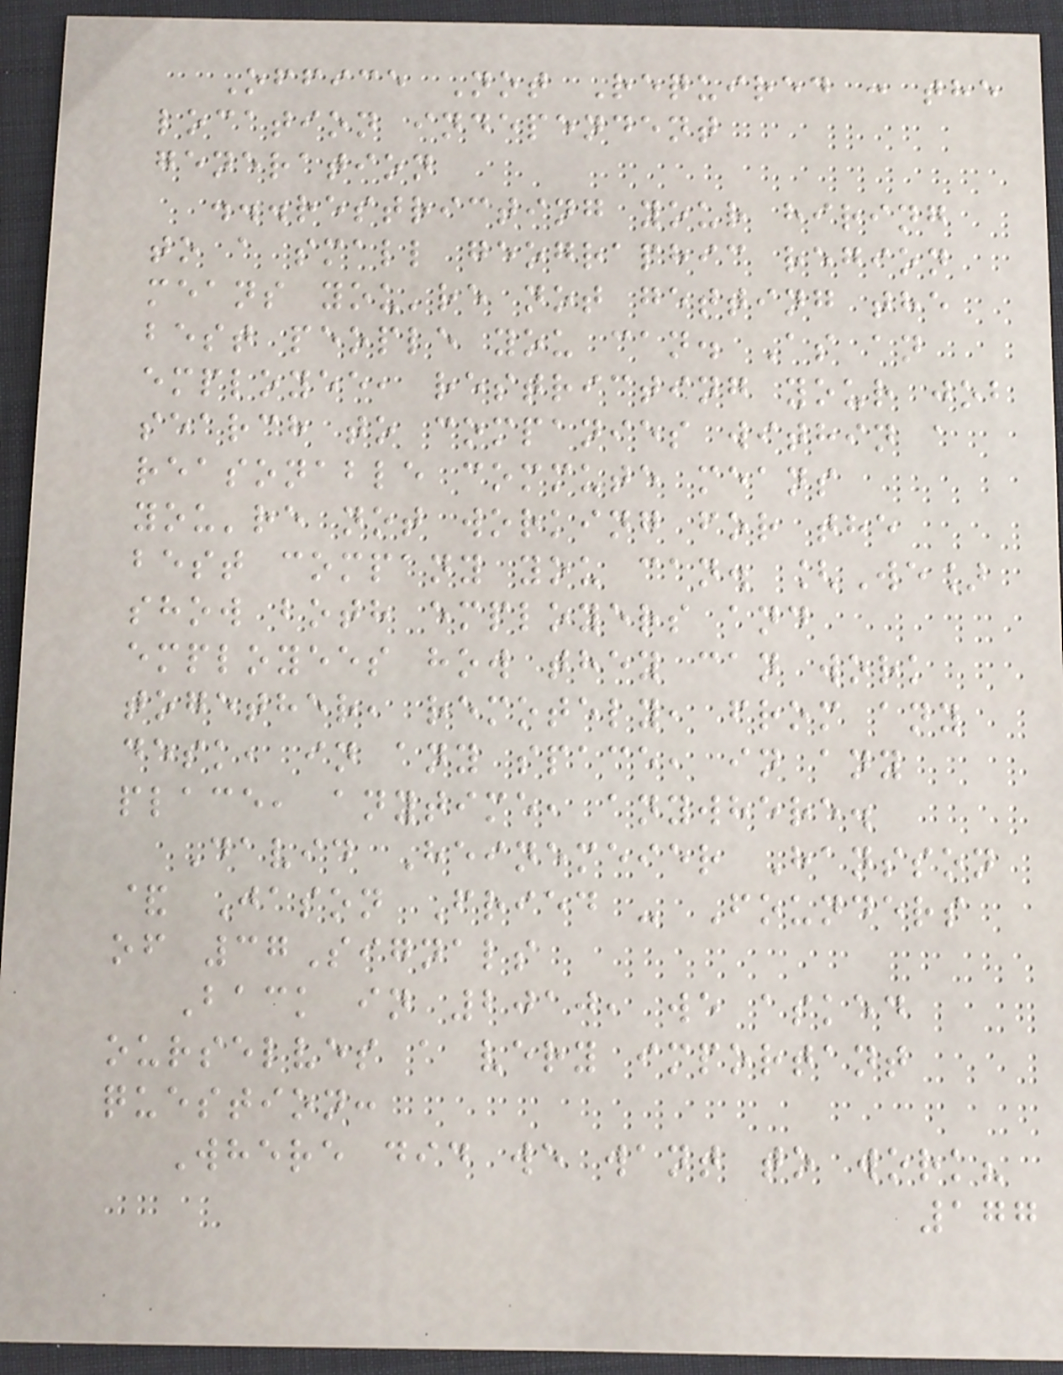Office Not Required : the
location independent
generation
...restricting your hiring
to a small geographic region
means you're not getting the
best people you can. As an
employee, restricting your job
search to companies within a
reasonable commute means
you're not working for the
best company you can. [We]
show both employers and
employees how they can work
together, remotely, from any
desk, in any space, in any
place, anytime, anywhere.
David Heinemeier Hansson
& Jason Fried - Founders
of 37Signals
Back in 2010, we asked
ourselves a very important
question:
Where did we want to work?
177
